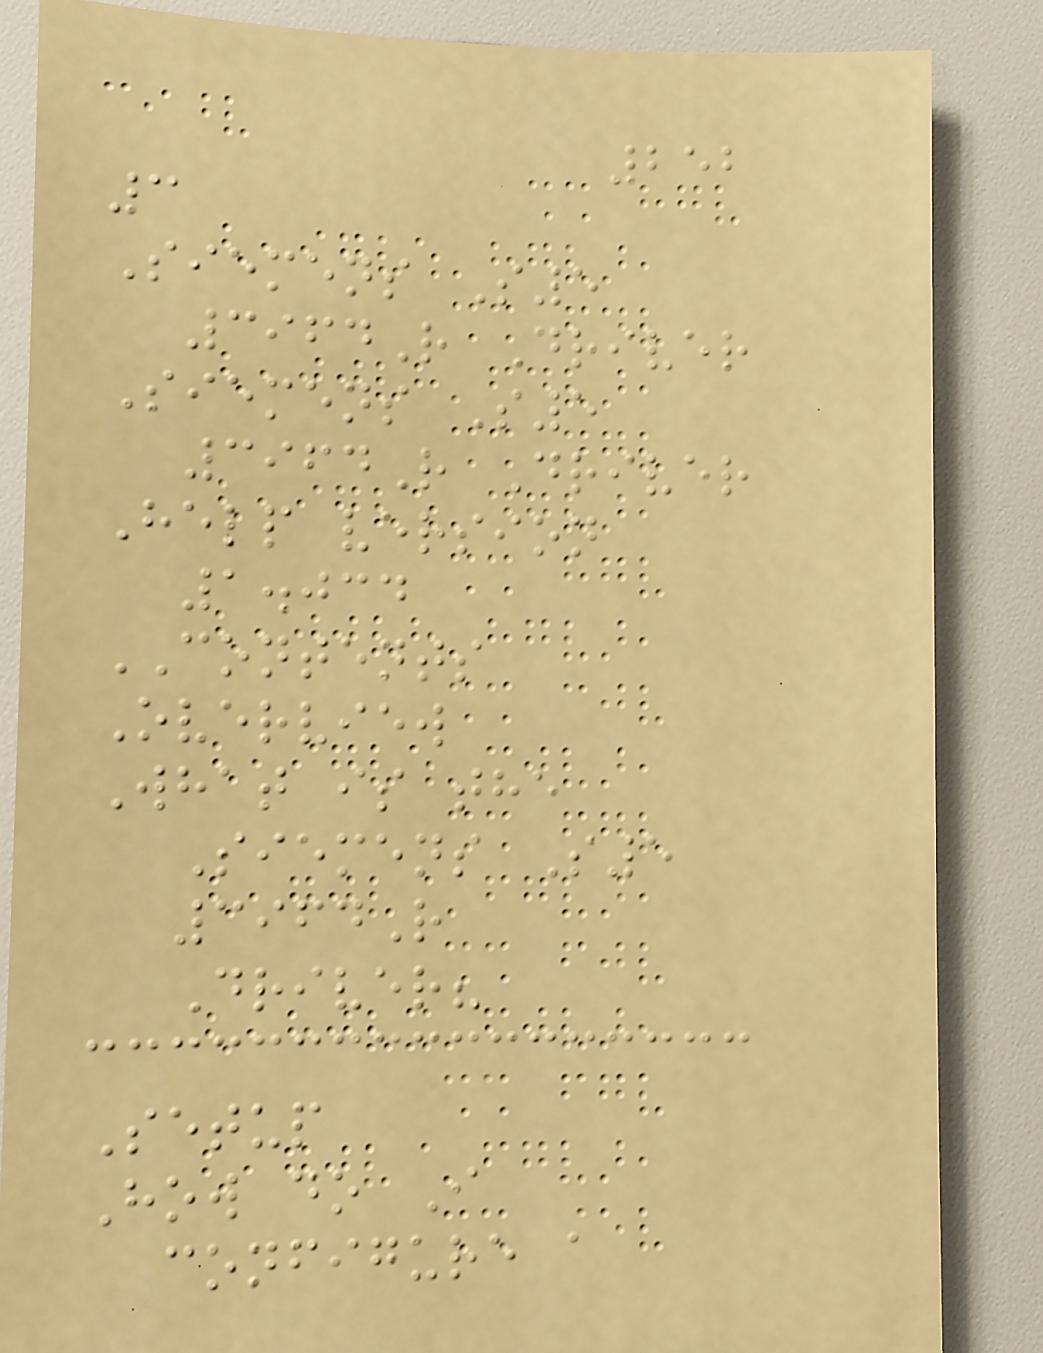252
3
Siemens S5
3964R Driver
Siemens S5
3964R Driver
Help version
1.034
CONTENTS
Overview
What is the
Siemens S5
3964R
Driver?
Setup
How do I
configure a
